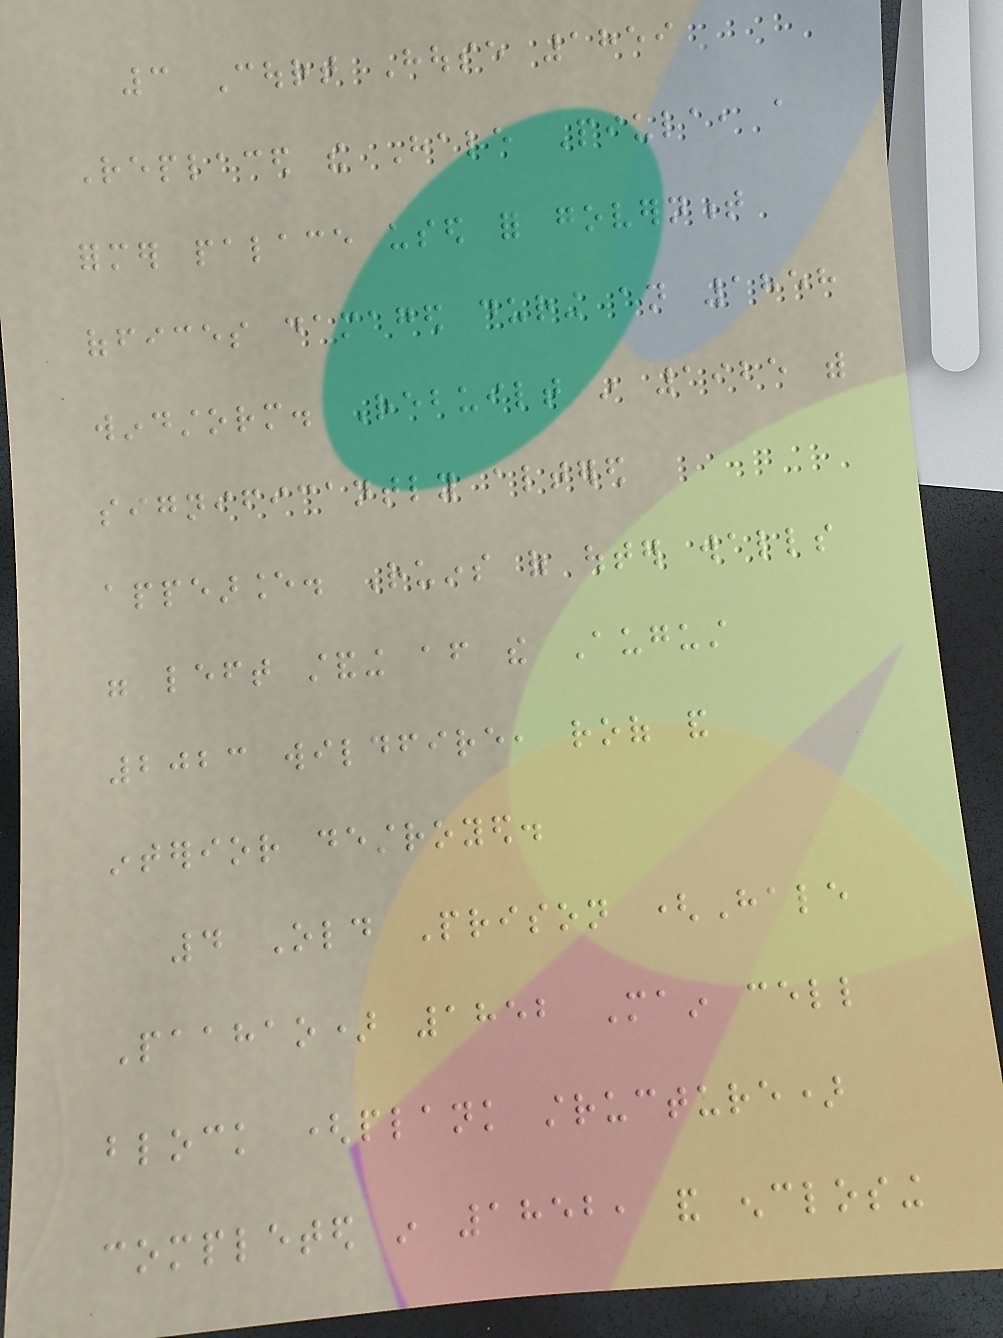3 Court House 1859
Replaced the Hale Piula, a
former palace used for government
offices damaged during an 1858
windstorm. Rebuilt in 1925 with
significantly altered
appearance. Ruins of outer walls
were left standing after the August
2023 wildfire, roof and
interior destroyed.
4 Old Prison (Hale
Paahao) 1852 Main cell
block (plank structure)
completed in 1852, and enclosing
